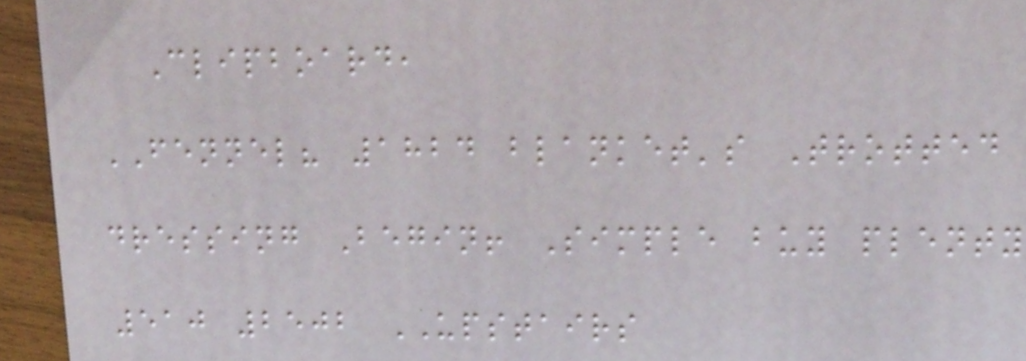Clipboard,
FENNEL? 1824 blanket's Trotted
dressing Begin! Simple buy plenty
510 2502 UPSTAIRS
